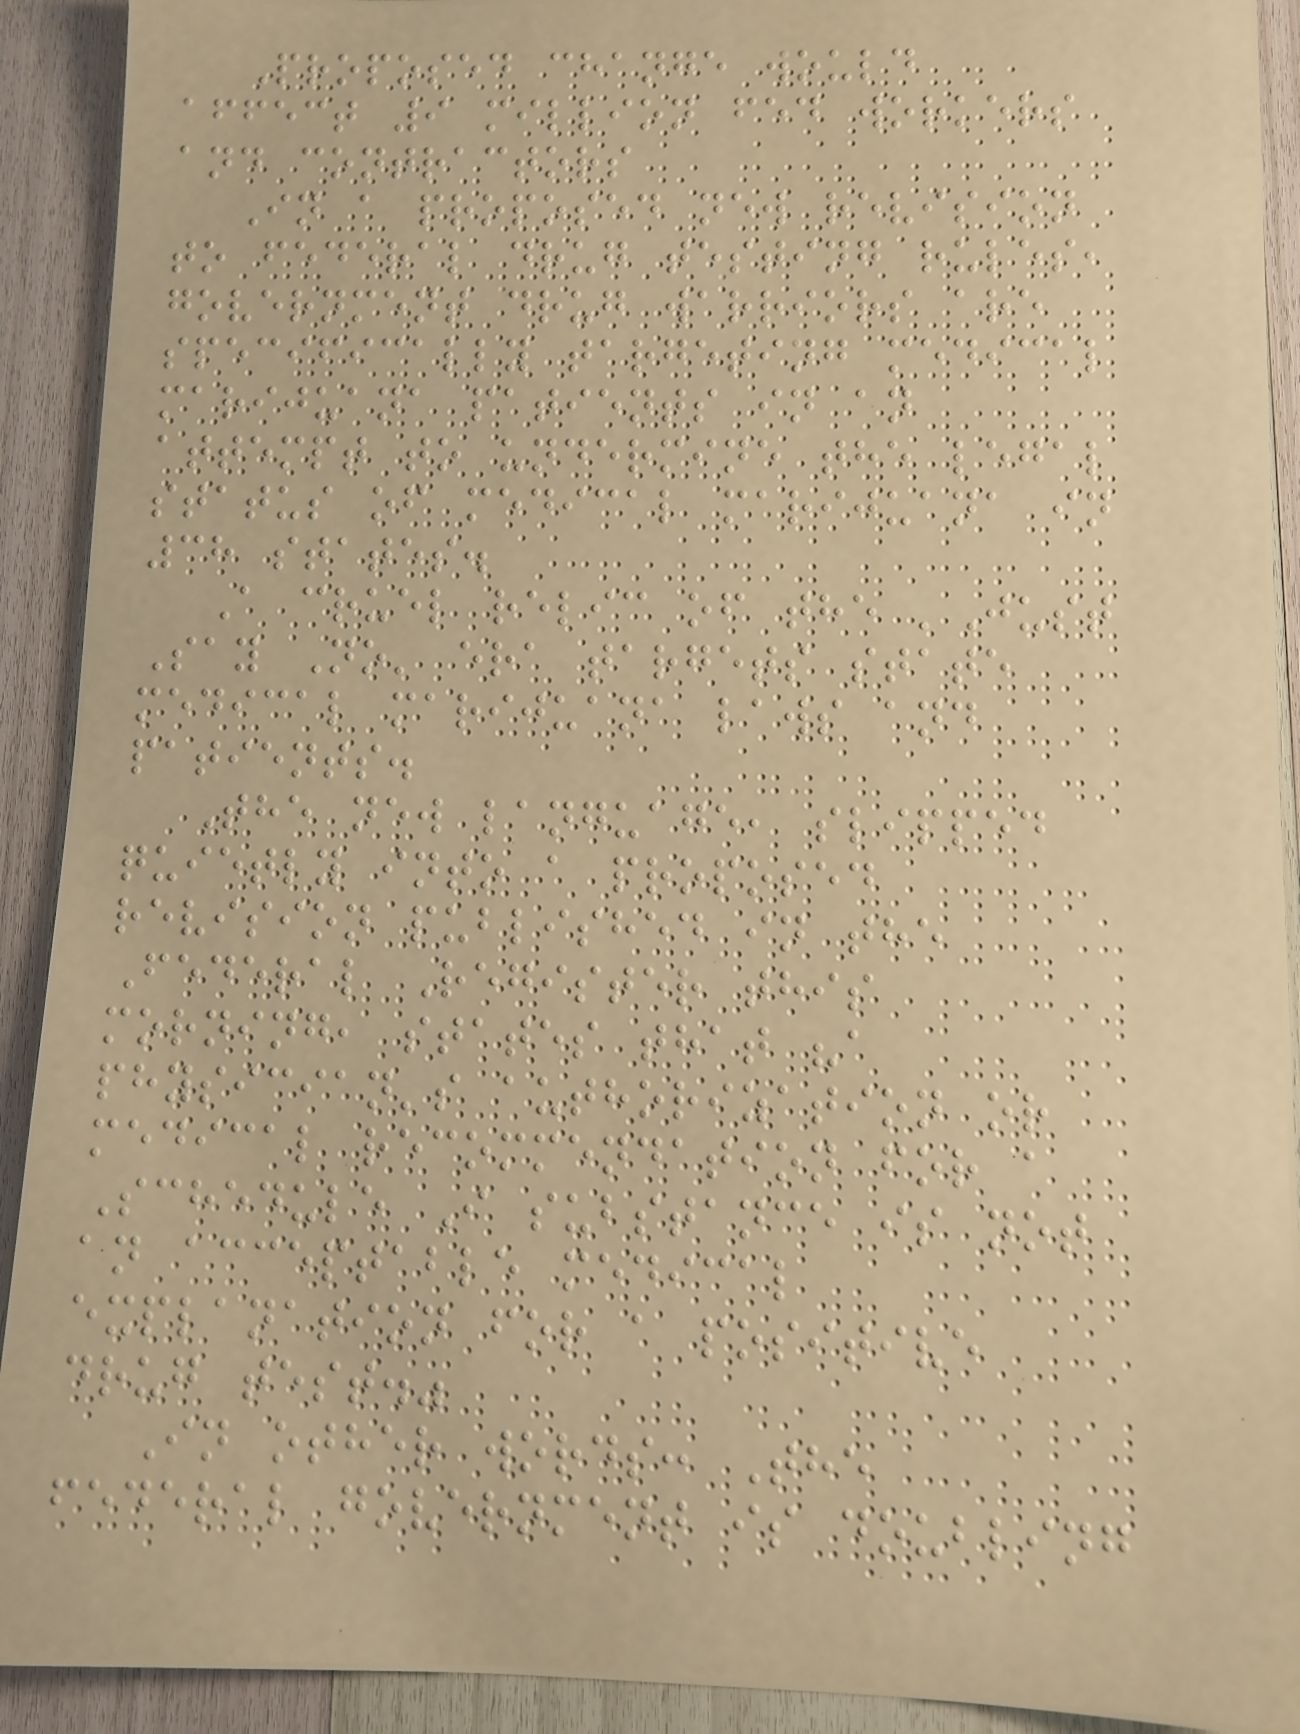Proposed change would
affect 9 million fed workers
and contractors
In a proposed new revision
to federal drug testing rules,
government drug warriors are
specifically targeting medical
marijuana patients in an
attempt to undermine the legal
status of medical marijuana in
38 states.
A cruel relic of the 'Just
Say No' era targets state
medical marijuana laws and
patients.
The new language, slipped
quietly into a proposed
revision published in the
Federal Register this
morning, states that "a
physician's authorization or
medical recommendation for a
Schedule I substance is not
an acceptable medical
explanation for a positive
drug test."
In other words: The
federal government is doubling
